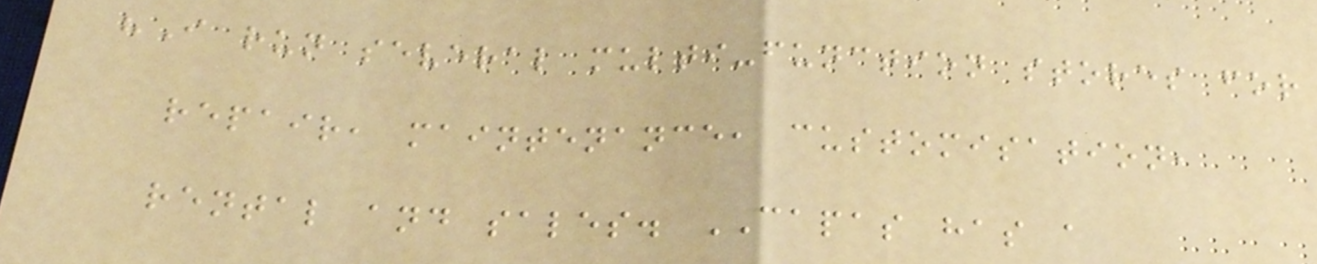"I run several multi-function stores for
repair, maintenance, customisation,
rental and sales. CAPAS has a
